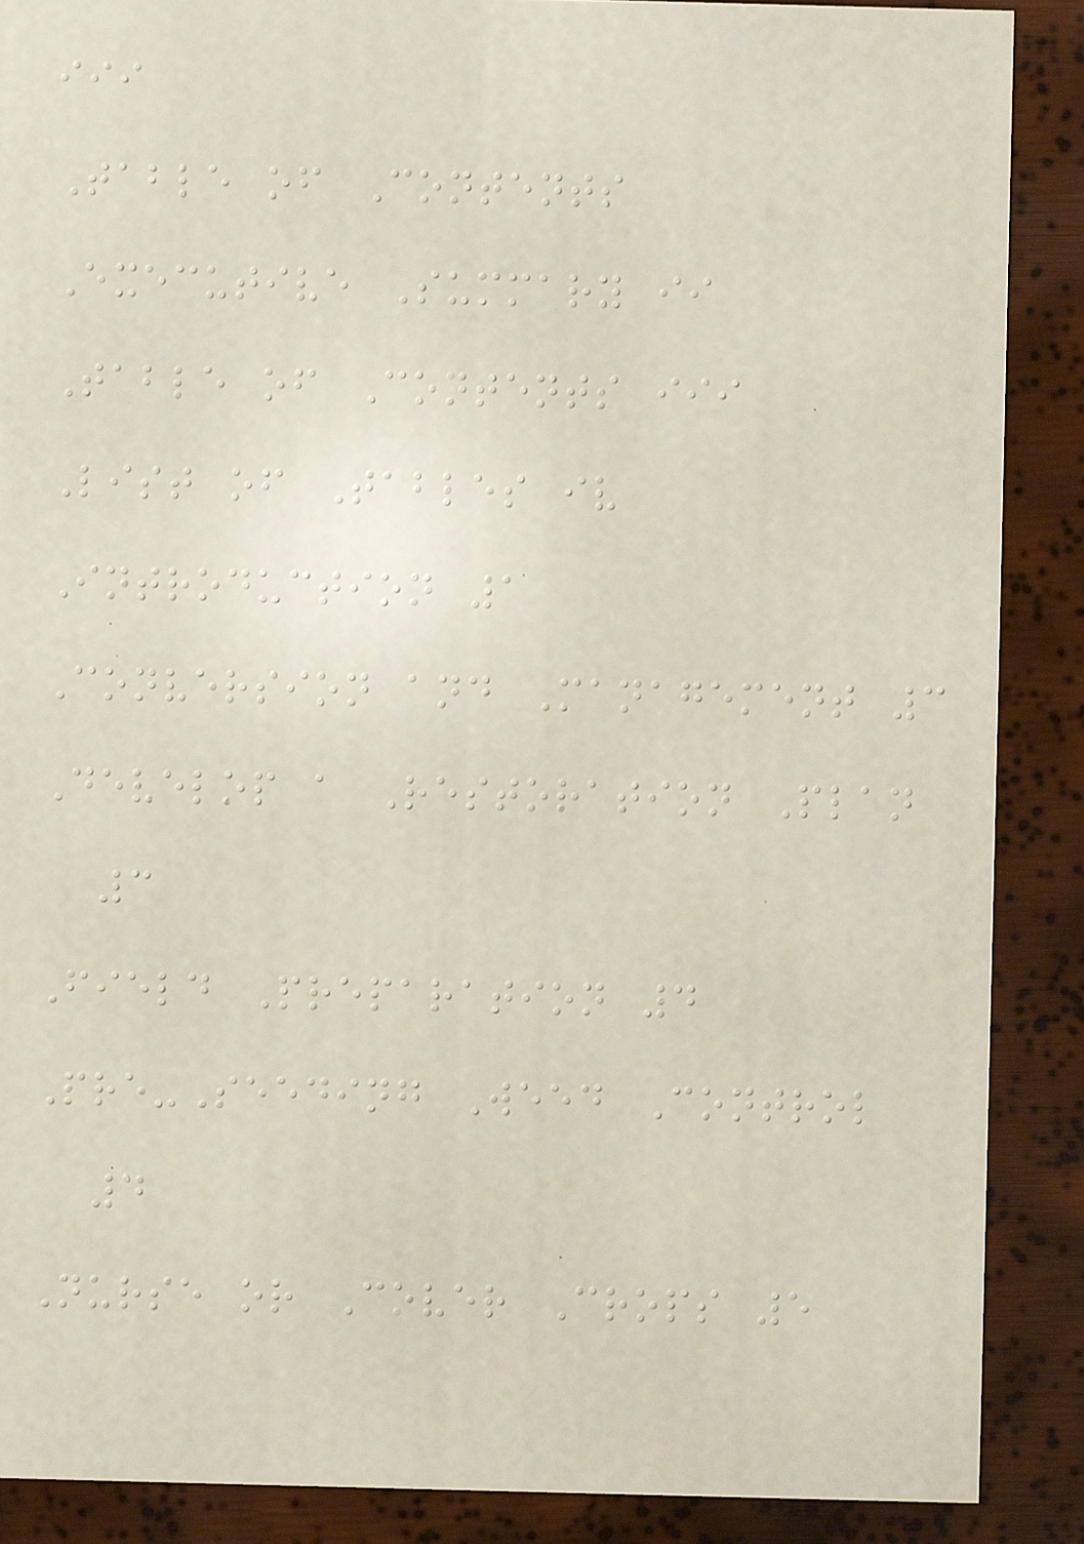iii
Table of Contents
Executive Summary ii
Table of Contents iii
List of Tables iv
Introduction 1
Conversion and Management 3
Develop a Restoration Plan
3
Field Preparation 4
Pre-Seeding Weed Control
4
Nurse or Cover Crops 5
